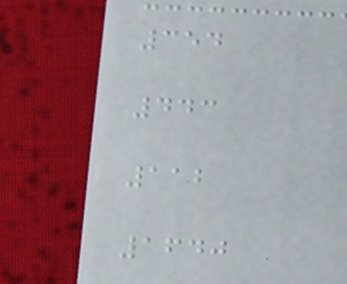354
443
112
1640
